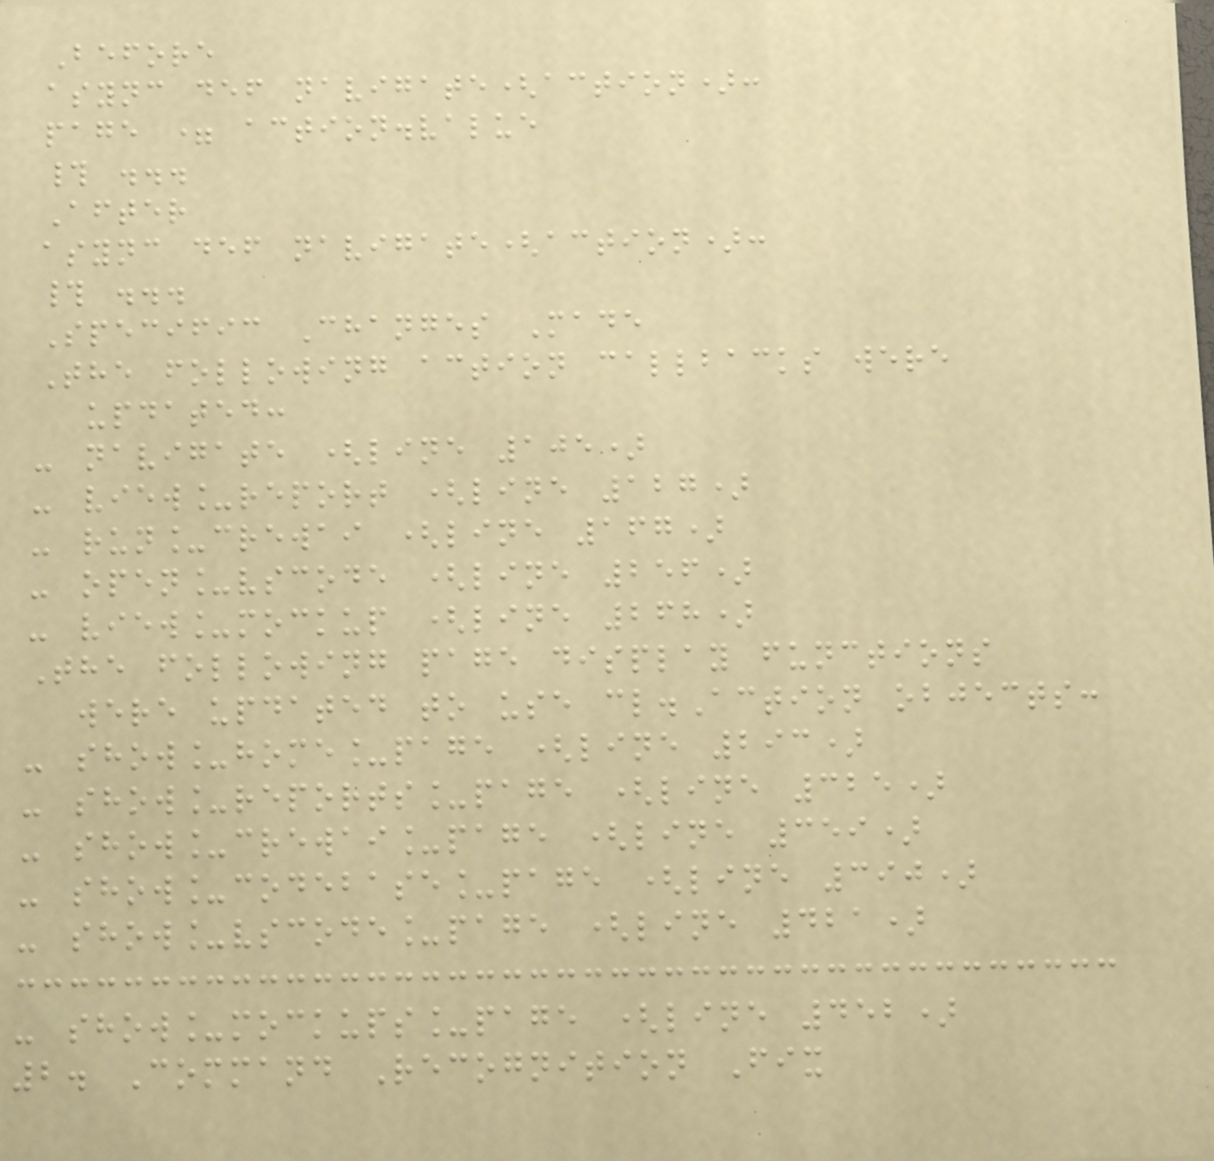Before
async def navigate(action):
page = action.value
# ...
After
async def navigate(action):
# ...
Specific Changes Made
The following action callbacks were
updated:
- navigate (line 105)
- view_report (line 127)
- run_crewai (line 167)
- open_vscode (line 256)
- view_mockup (line 268)
The following page display functions
were updated to use cl.Action objects:
- show_home_page (line 293)
- show_reports_page (line 325)
- show_crewai_page (line 359)
- show_codebase_page (line 390)
- show_vscode_page (line 421)
- show_mockups_page (line 452)
2. Command Recognition Fix
